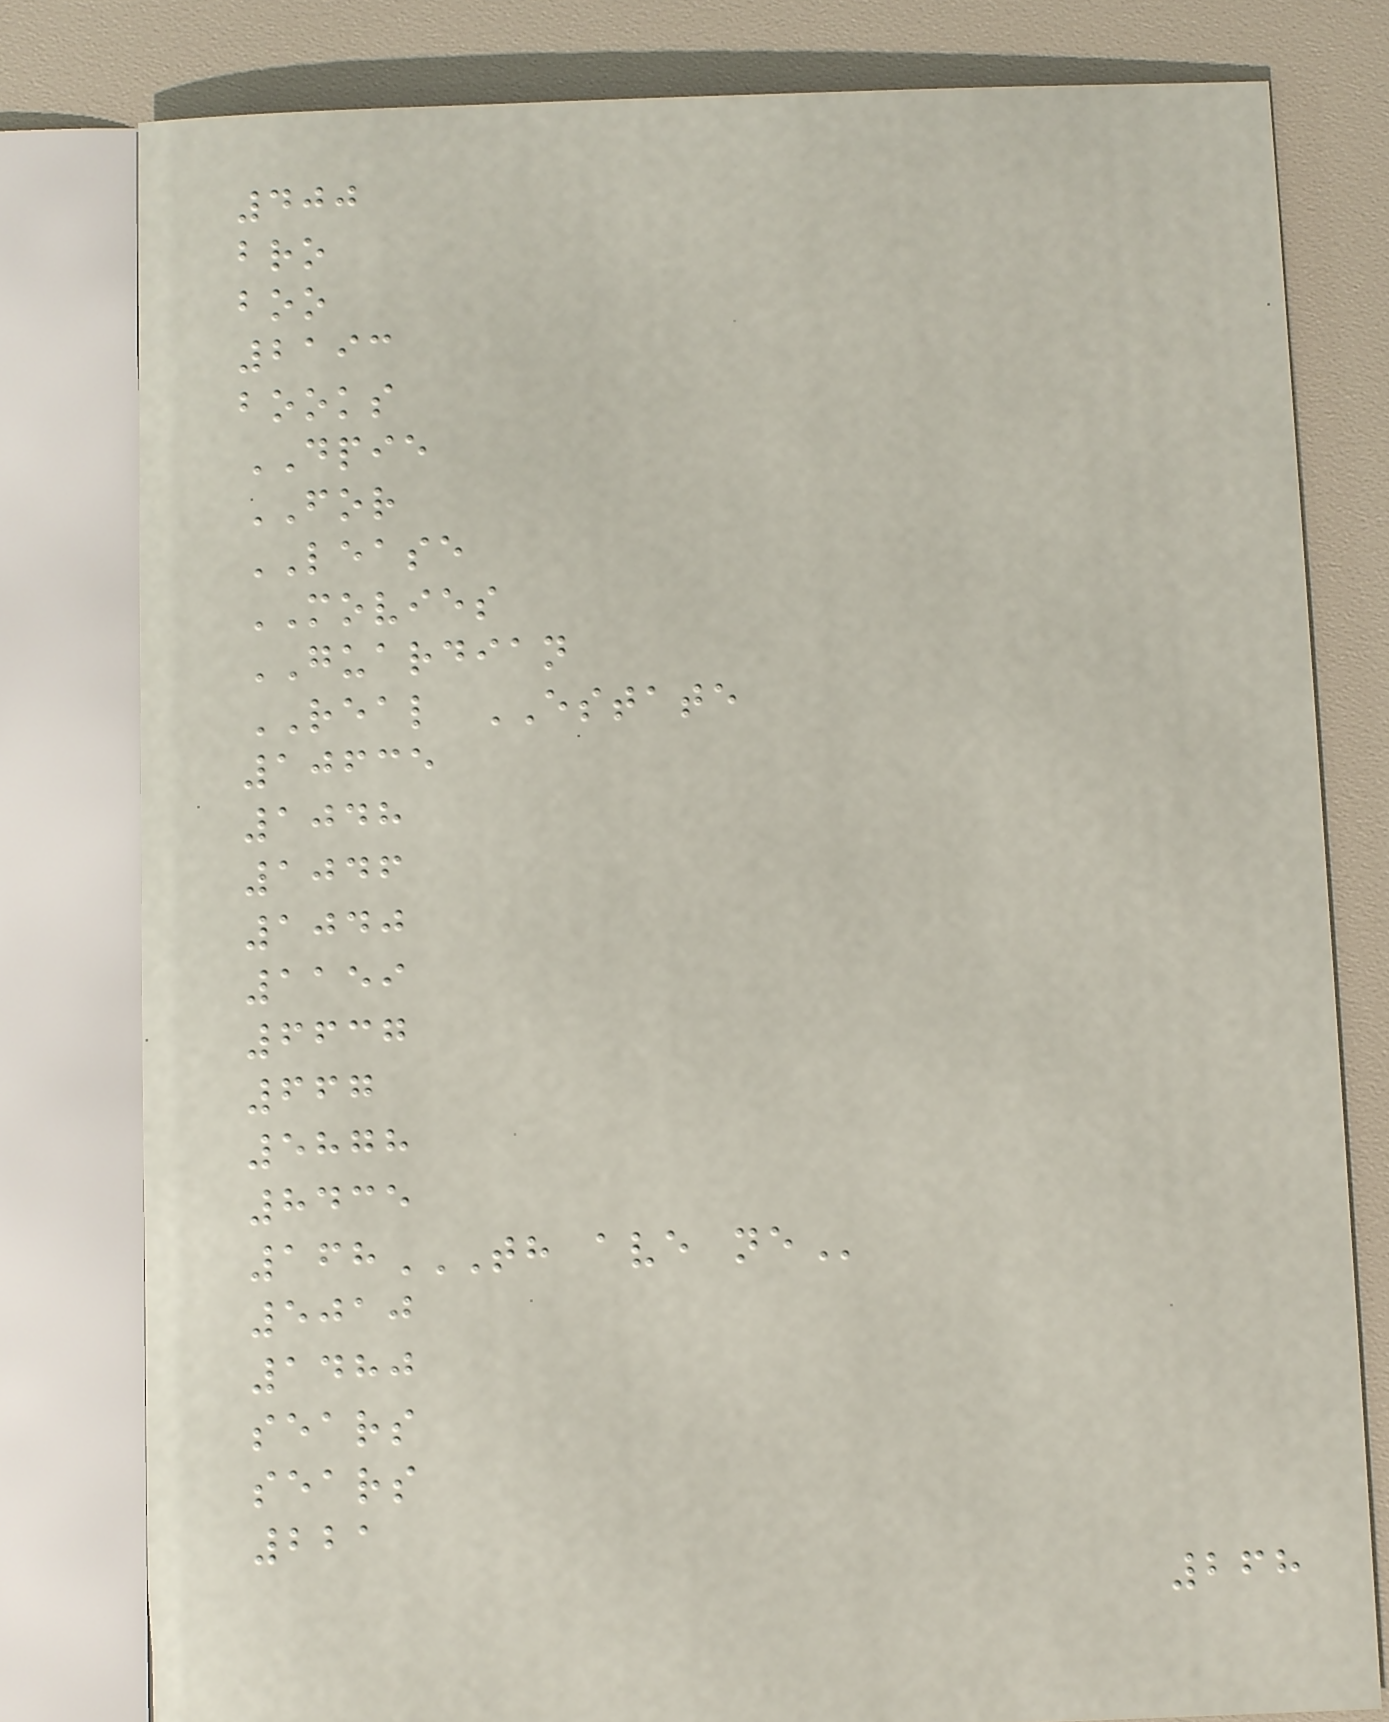400
bro
boo
2193
books
DPIE
FOR
LEASE
MOVIES
GUARDIAN
REAL ESTATE
10635
1048
1046
1040
1159
6637
667
5878
8435
168TH AVE NE
5010
1480
sears
sears
221
268
